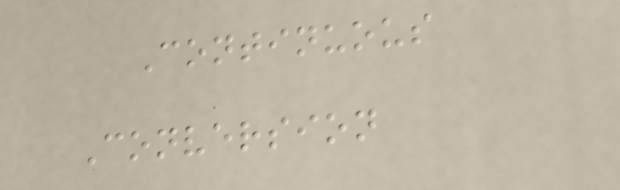Continuous
Conversion
